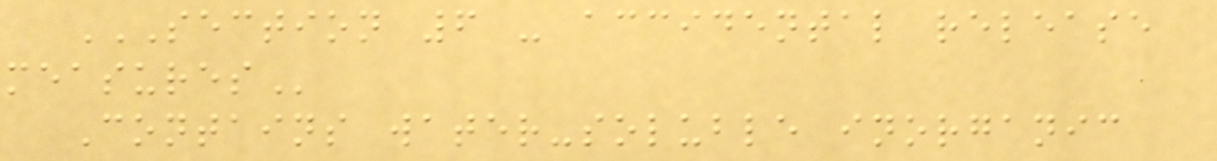SECTION 6 - ACCIDENTAL RELEASE
MEASURES
Contains water-soluble inorganic
